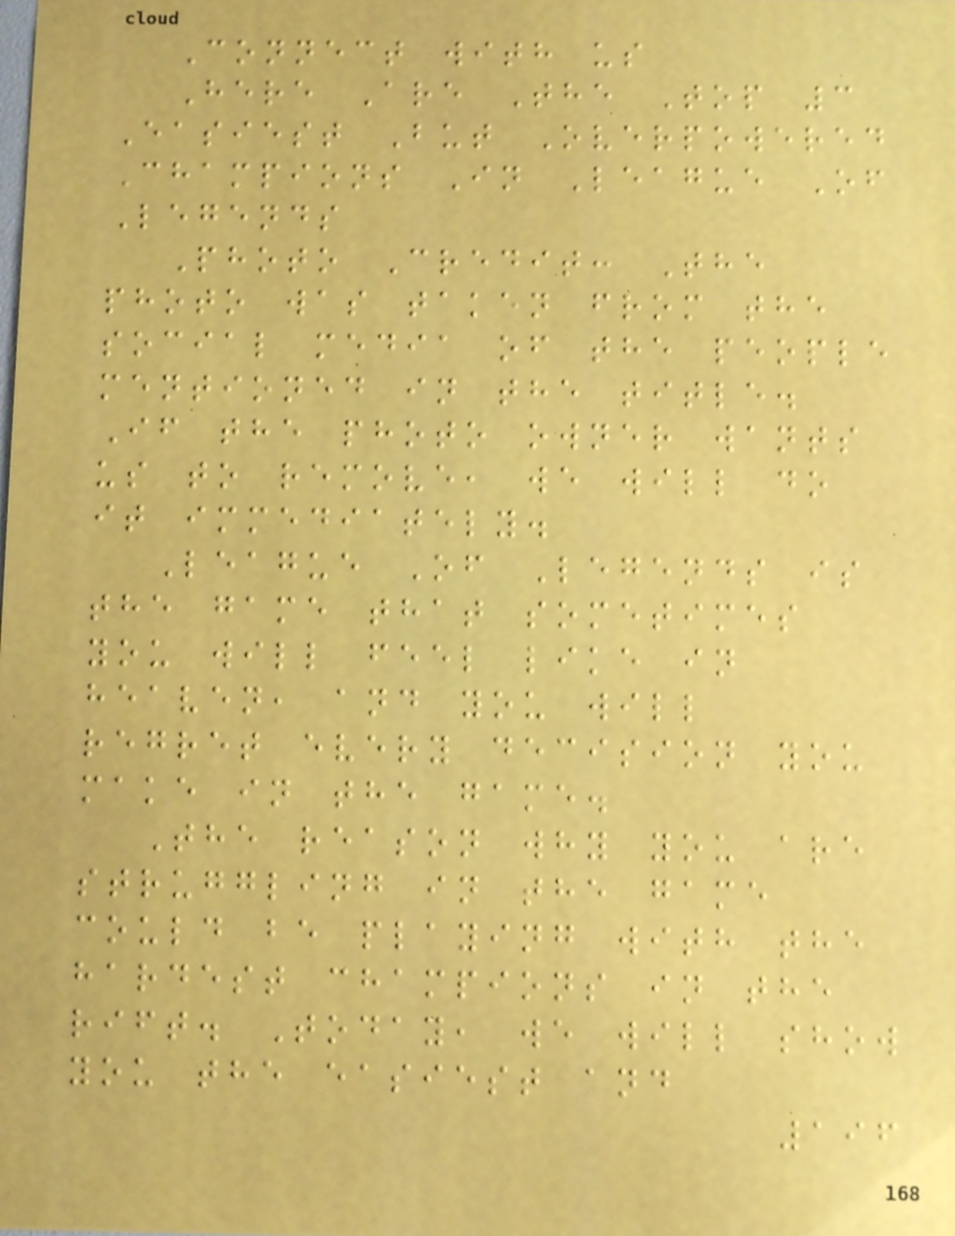Connect with us
Here Are The Top 3
Easiest But Overpowered
Champions In League Of
Legends
Photo Credit: The
photo was taken from the
social media of the people
mentioned in the title.
If the photo owner wants
us to remove, we will do
it immediately.
League Of Legends is
the game that sometimes
you will feel like in
heaven, and you will
regret every decision you
make in the game.
The reason why you are
struggling in the game
could be playing with the
hardest champions in the
rift. Today, we will show
you the easiest and
196
